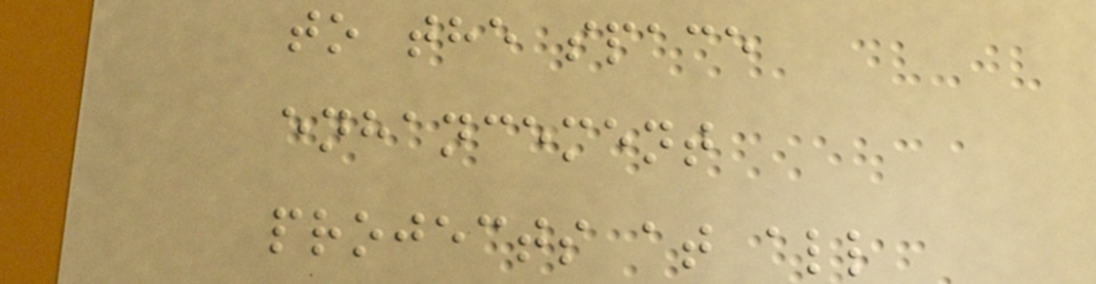to the space
enhancement
projects at all
